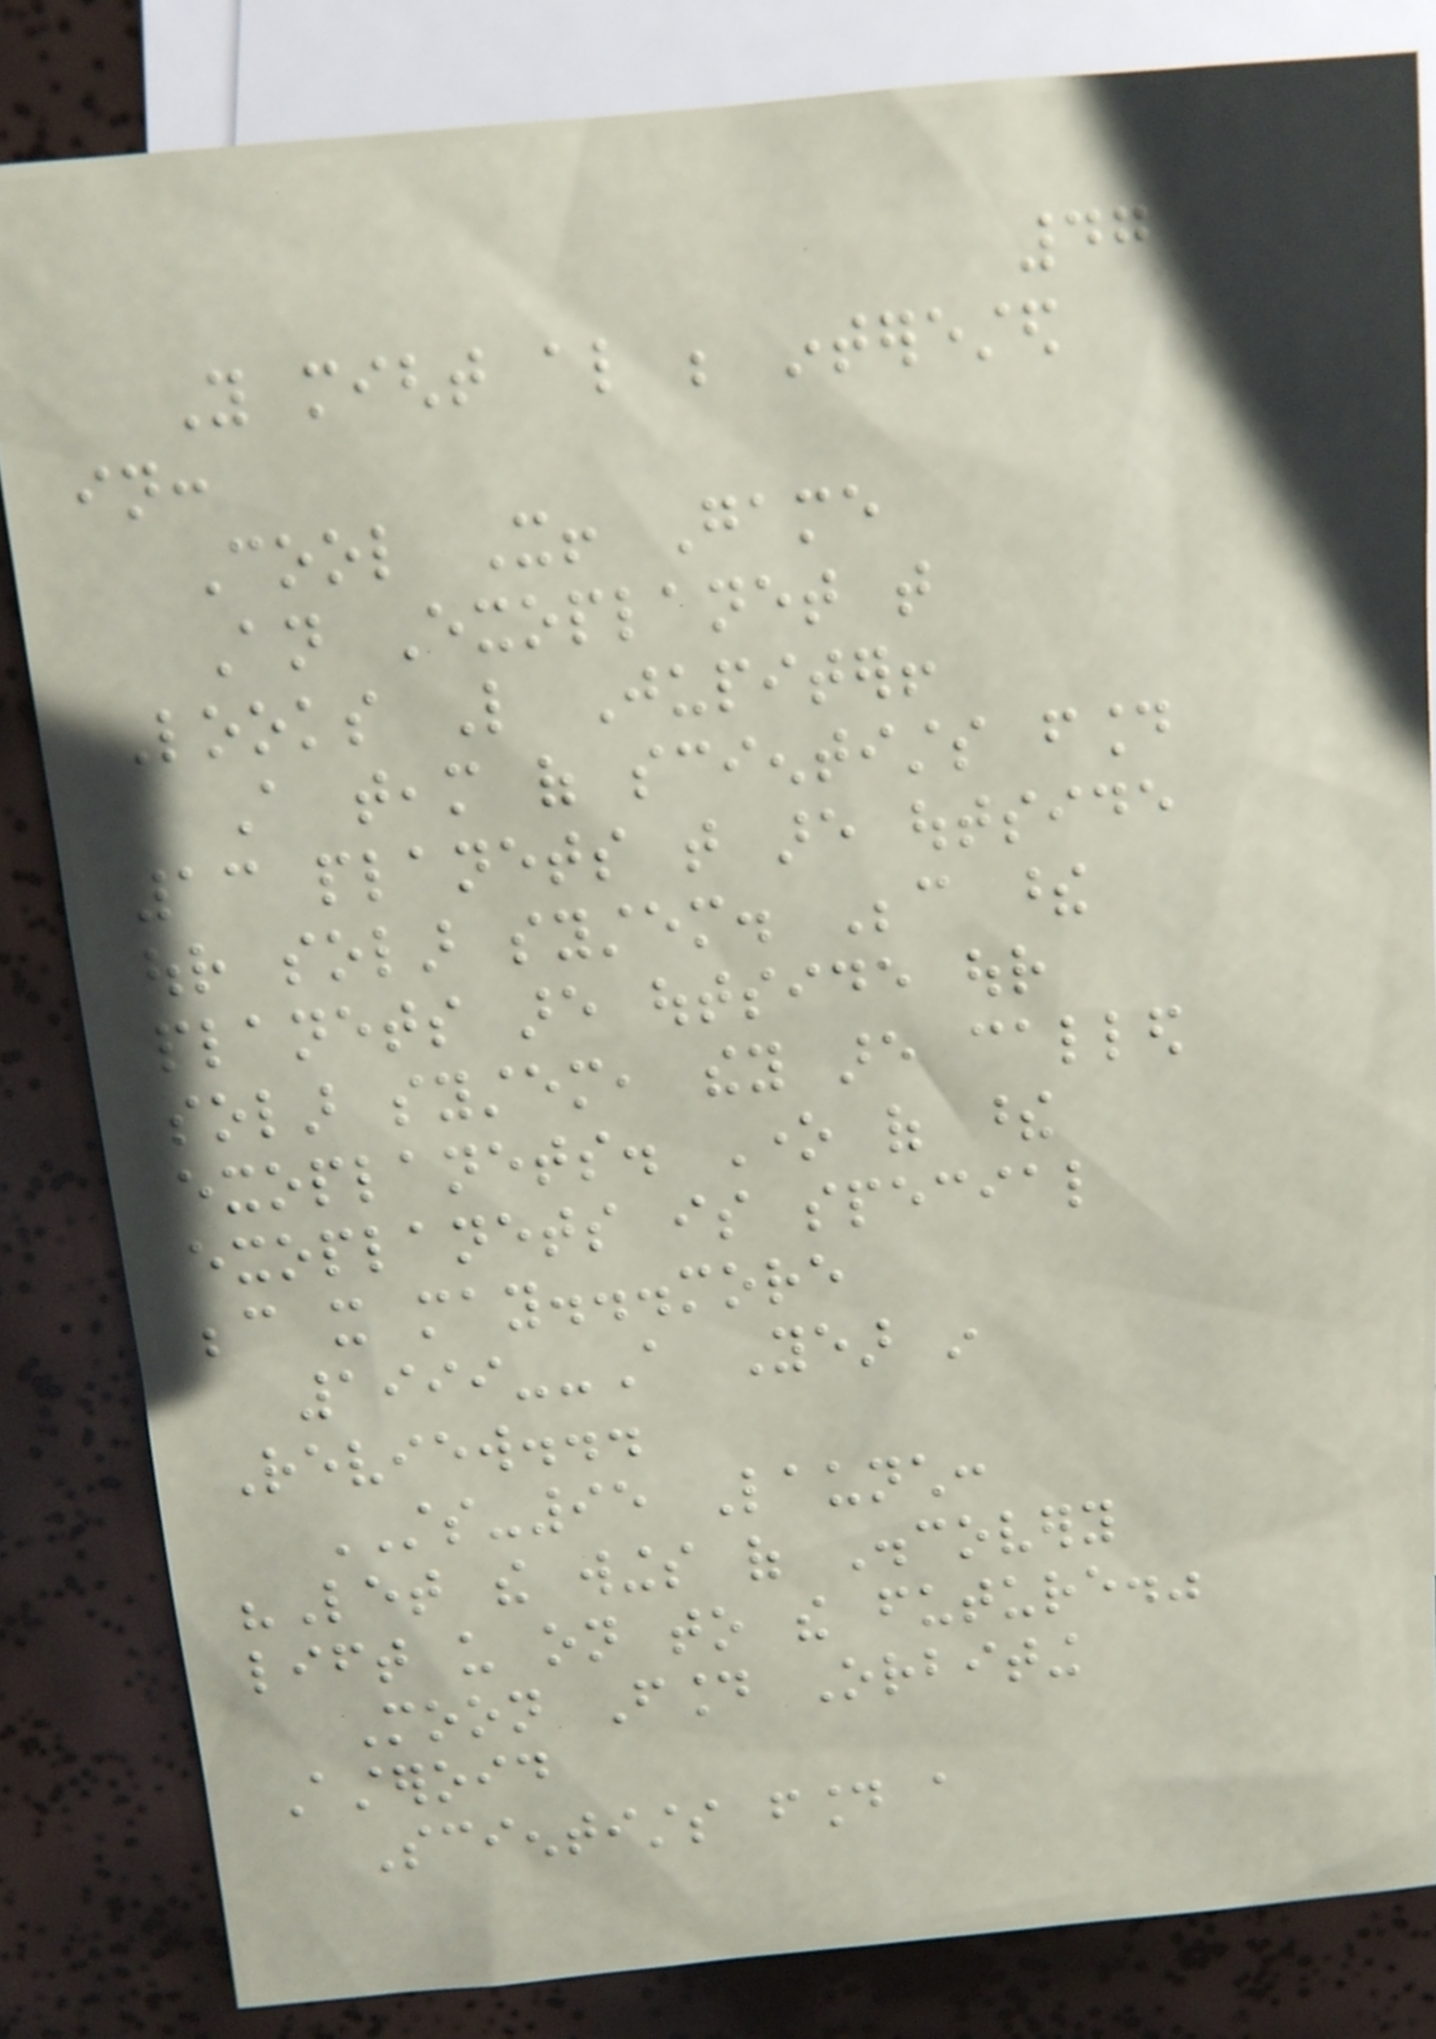47
You might also be interested
in:
Cool It! Game
An Exoplanet that
Looks Like Jupiter!
A team of scientists found
13 planets that are outside
our solar system. Because these
planets are outside our
solar system, they are called
exoplanets. One of these
exoplanets is special
because it may...more
1999--A Year in
Review...
STS-95 Launch:
"Let the wings of Discovery
lift us on to the future."
Moon Found Orbiting
Asteroid
Scientists found a
